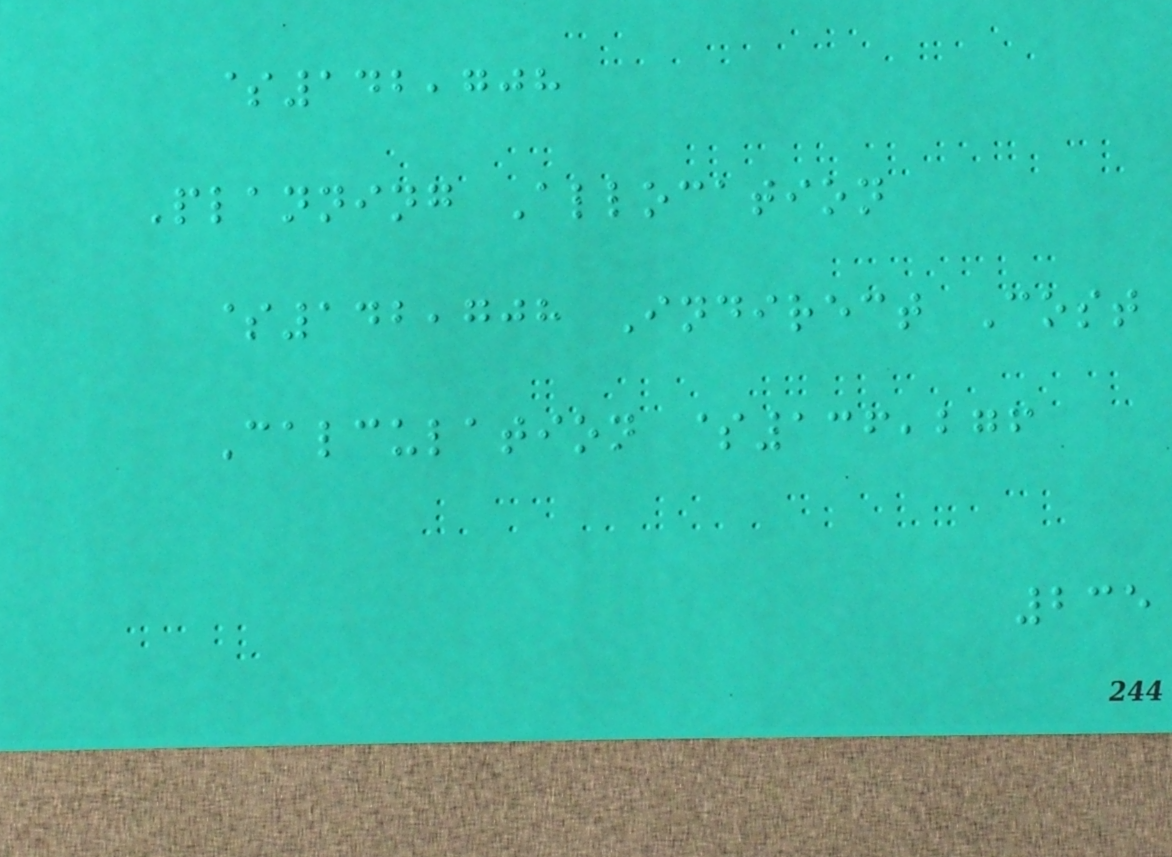$142,708
Planning Allocation
$142,708 Indirect Cost
Calculation $136,276
235
